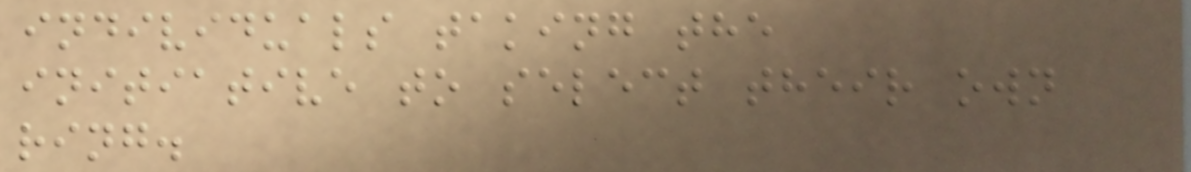individuals taking the
initiative to select their own
ring.
